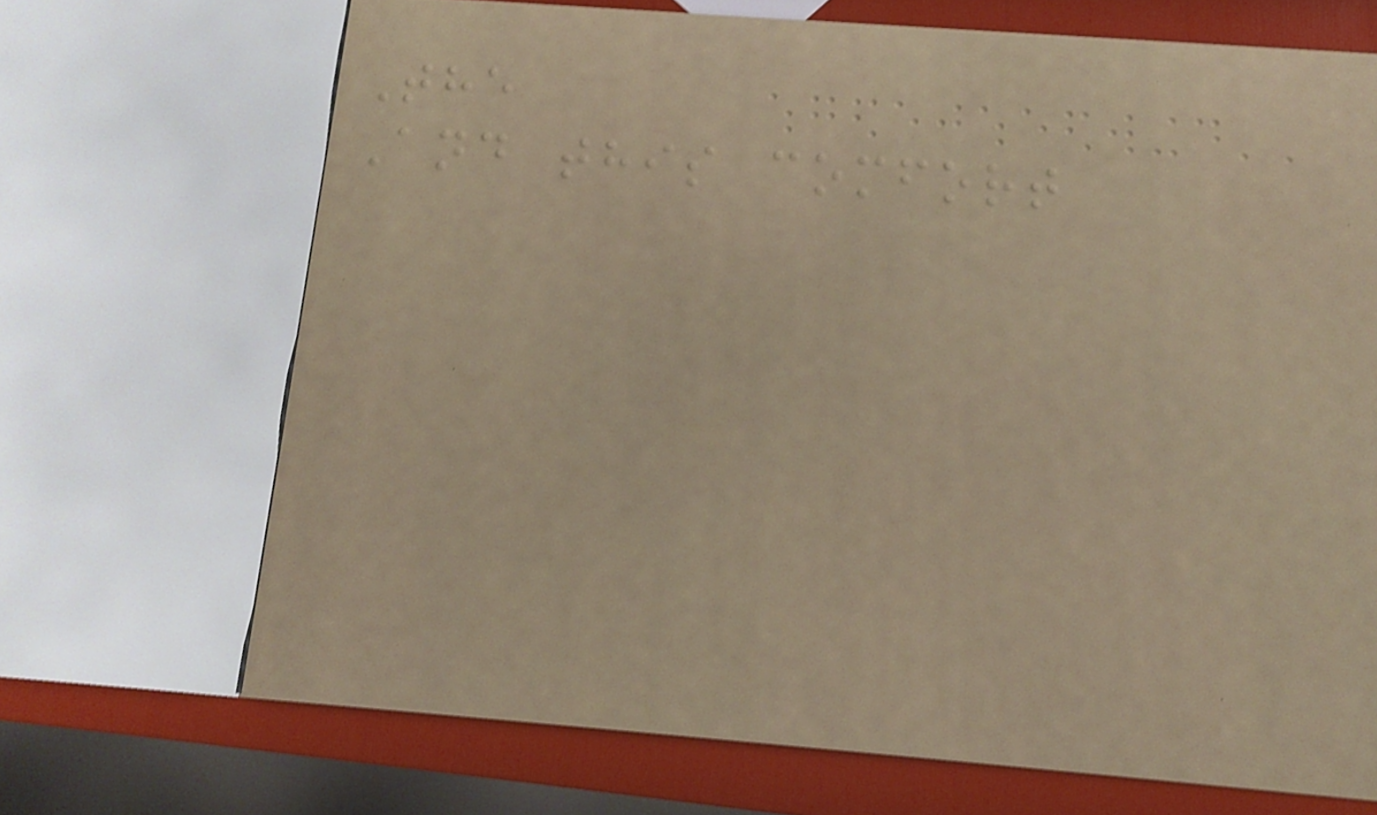The
And this comfort
